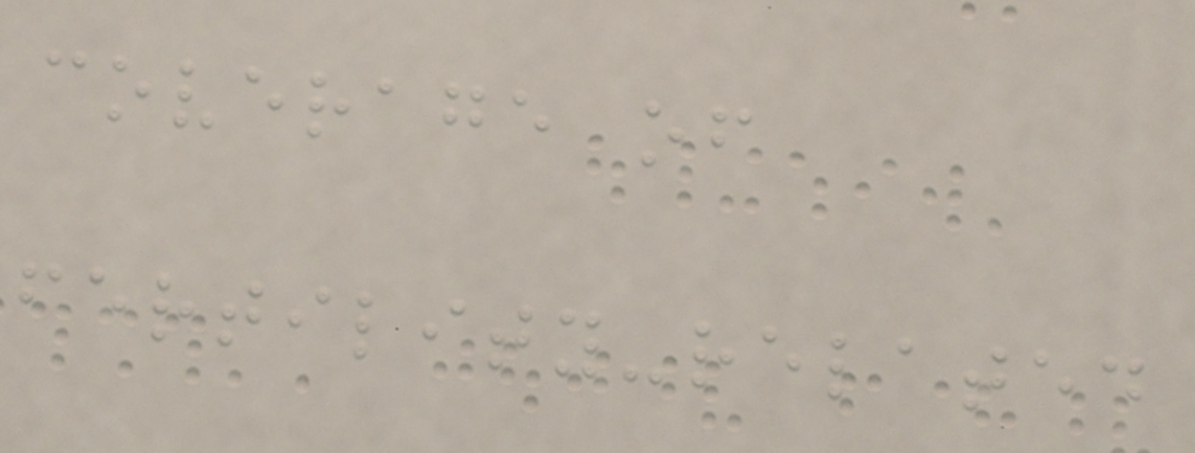coverage of
fertility-related
